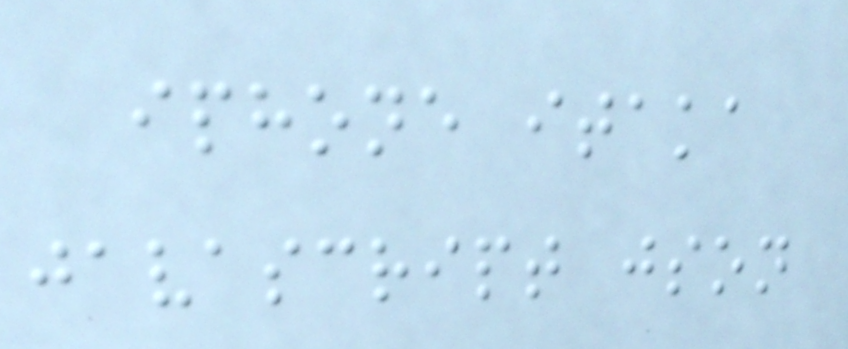iphone itaka
javascript json
